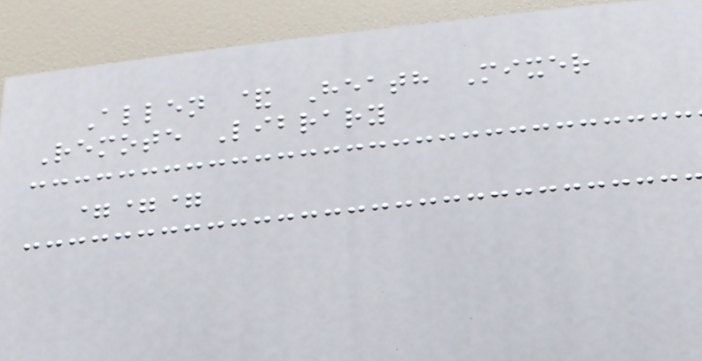Allen & Heath Mixer
Remote Library
===
